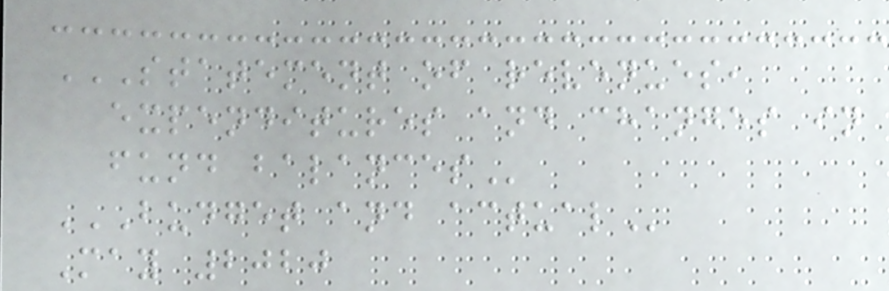STATEMENT OF REVENUES,
EXPENDITURES AND CHANGES IN
FUND BALANCES
BUDGET AND ACTUAL
May 2020
